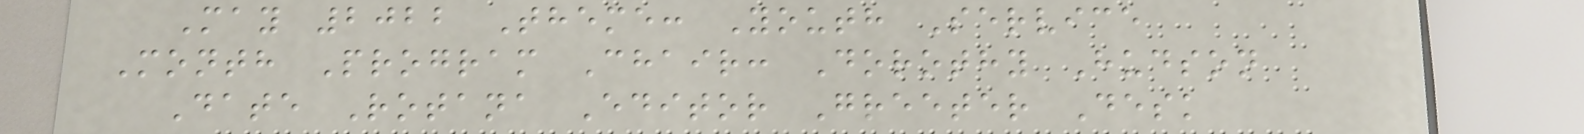May 2022 Theme: Youth Service
Month Program Chair: Dorothy Hudson
Date Rotana Editor Greeter Desk
